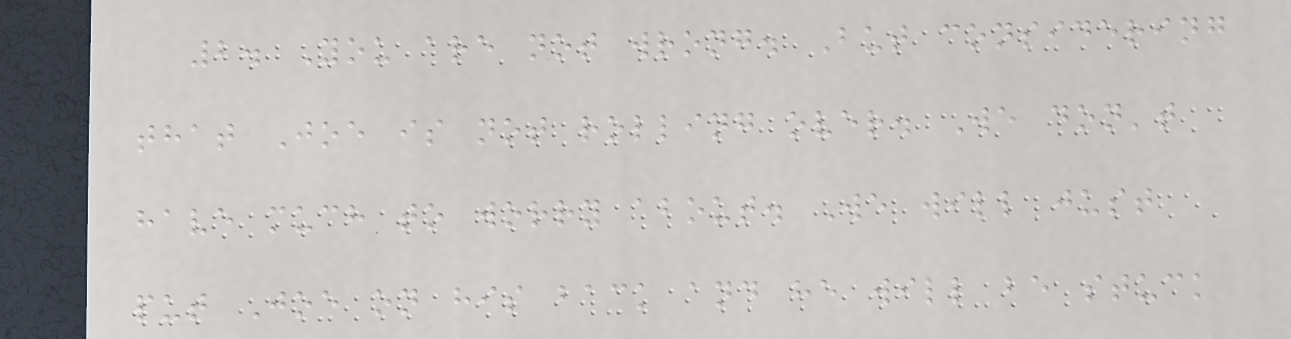2. You are not wrong. But considering
that Joe is not rolling over. We don't
have much to worry about. We will just
put Joe on his back and he will be stuck
